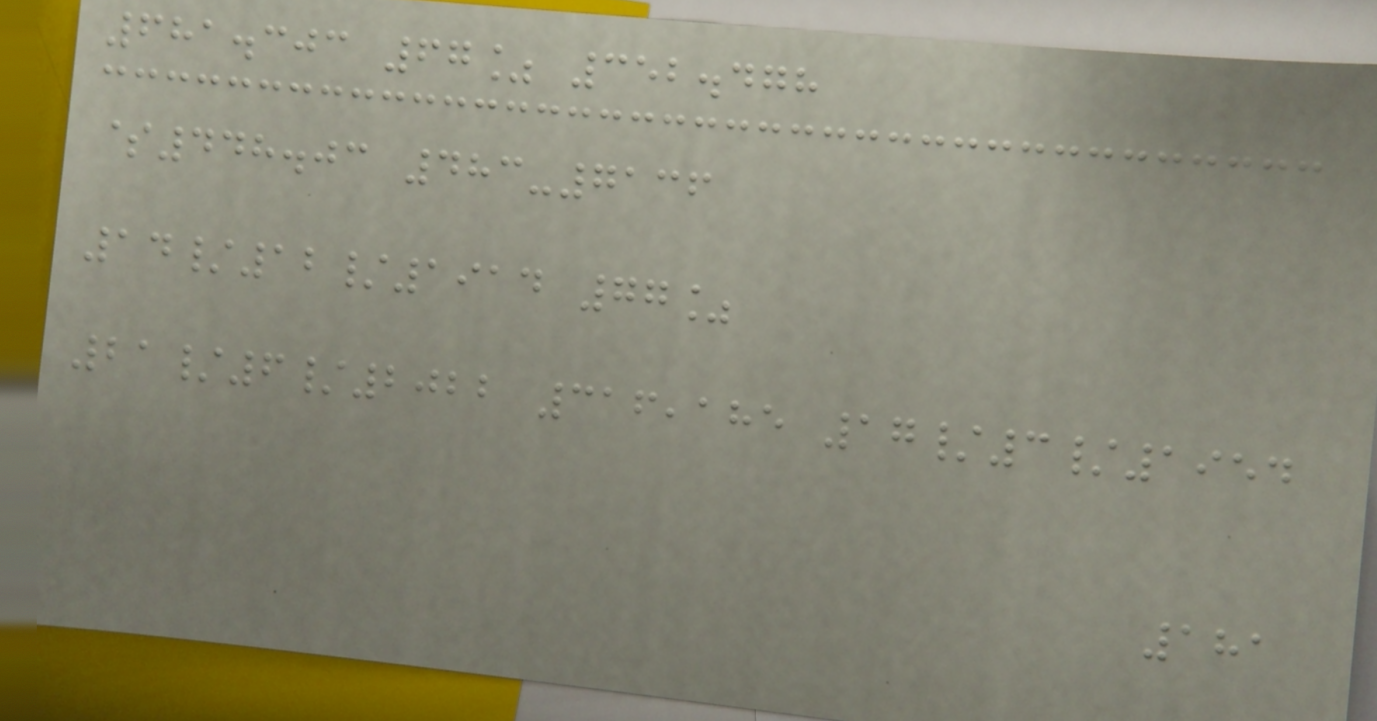681.303 67% 352.478
$448.03 483-7136
14/12/1914 77%
21/6/2022 316,185 17/3/1954
181
